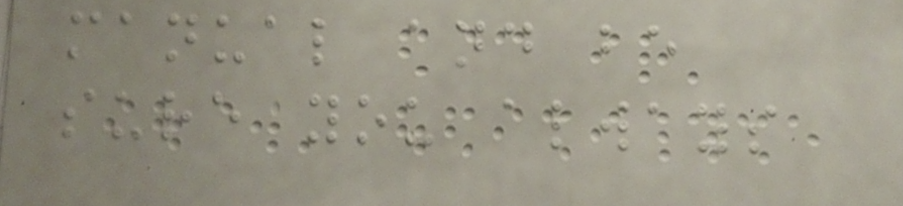manual and be
sure you always
